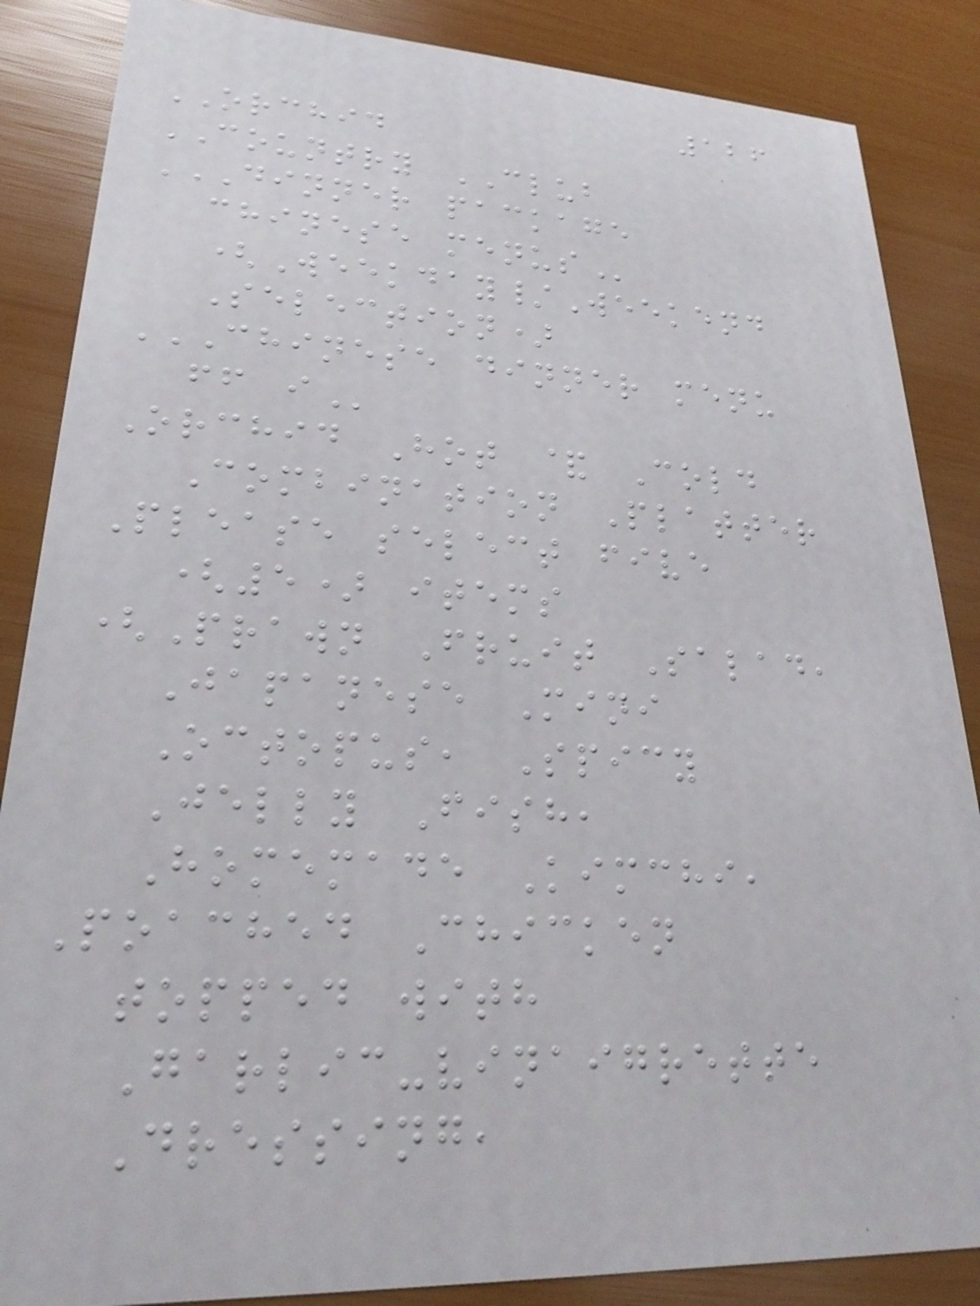126
ORCHID
COUNTRY CLUB
DINNER PACKAGE
CHINESE MENUS
(Weekday/Weekend
Selection)
CHINESE DINNER MENU
FF I
Orchid Hot & Cold
Combination Platter
Please select five
(5) items
(Prawn Fruit Salad,
Japanese Mini
Octopus, Spicy
Jelly Fish,
Homemade Kimchi,
Poached Chicken
topped with
Garlic-vinaigrette
Dressing,
